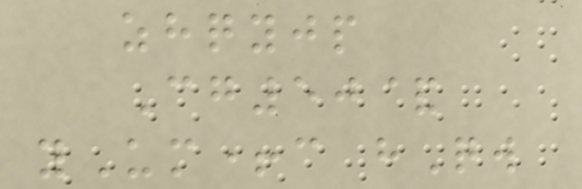zhqyjp
Cg50&
yUm+c hQw
